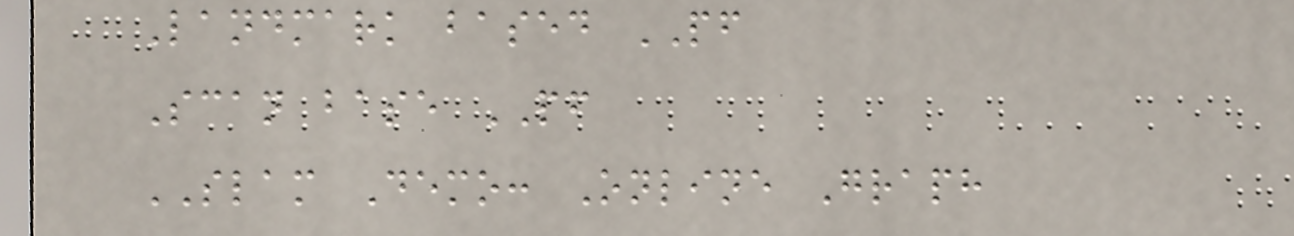Landmark based PF
Scan base PF
SLAM Demo: Online Graph
